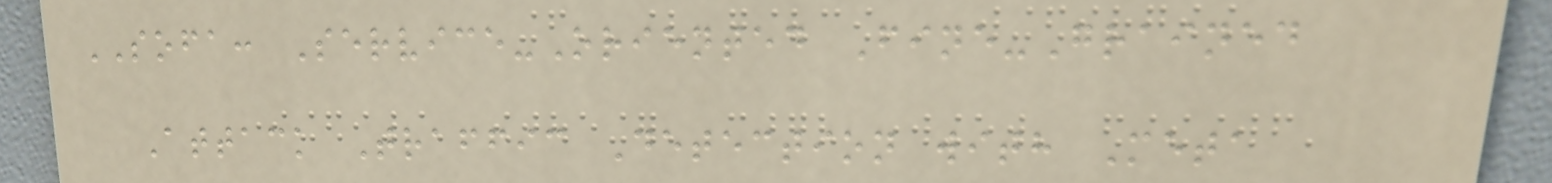SOFA: Service-Oriented Fine-Grained
Attack Traffic Detection with Meta
